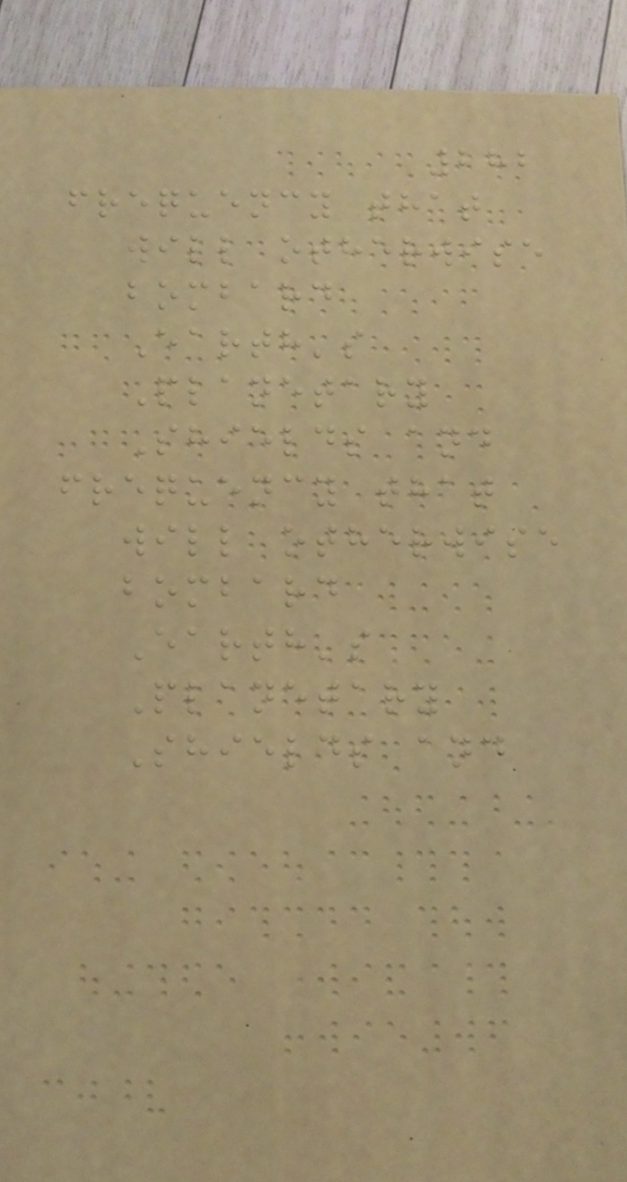282
frequency that
will otherwise
bombard
Earth's
Planetary
Shields and
frequency that
will otherwise
bombard
Earth's
Planetary
Shields and
